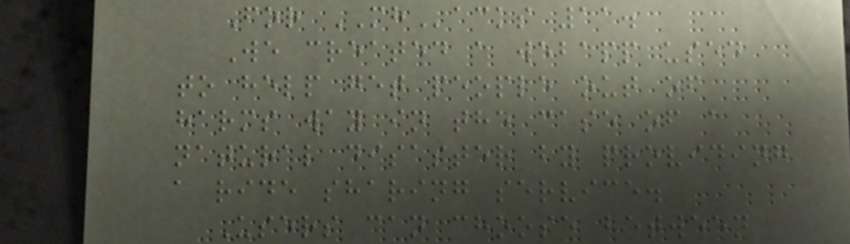For MHacks 11.
We created a webapp used
to help get people out of
harms way in the case of a
natural disaster by providing
a ride sharing service.
Users can choose between
